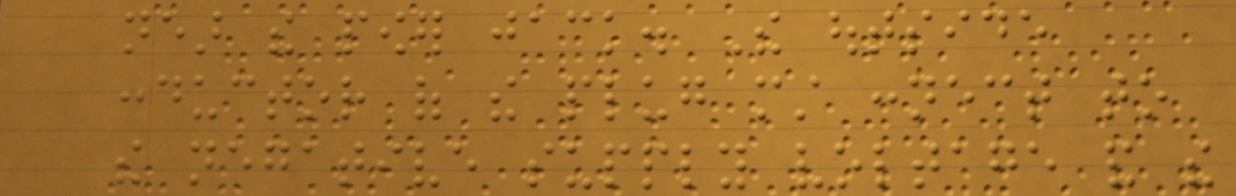near the power jack. The outside
conductor of the plug must connect to
the negative supply voltage and the
